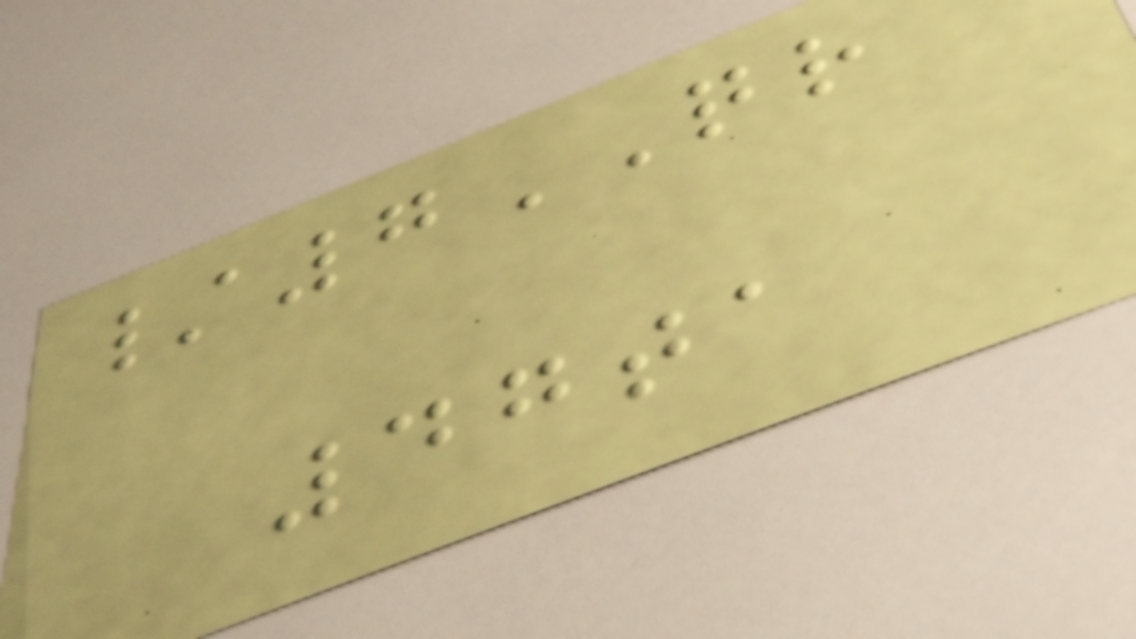/7QR
47ta
